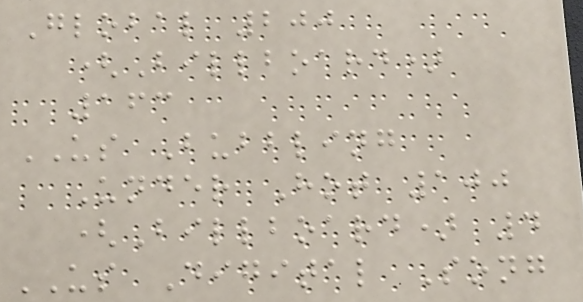Global 200
(Billboard)
163
US Bubbling
Under Hot 100
(Billboard) 4
US Digital Song
